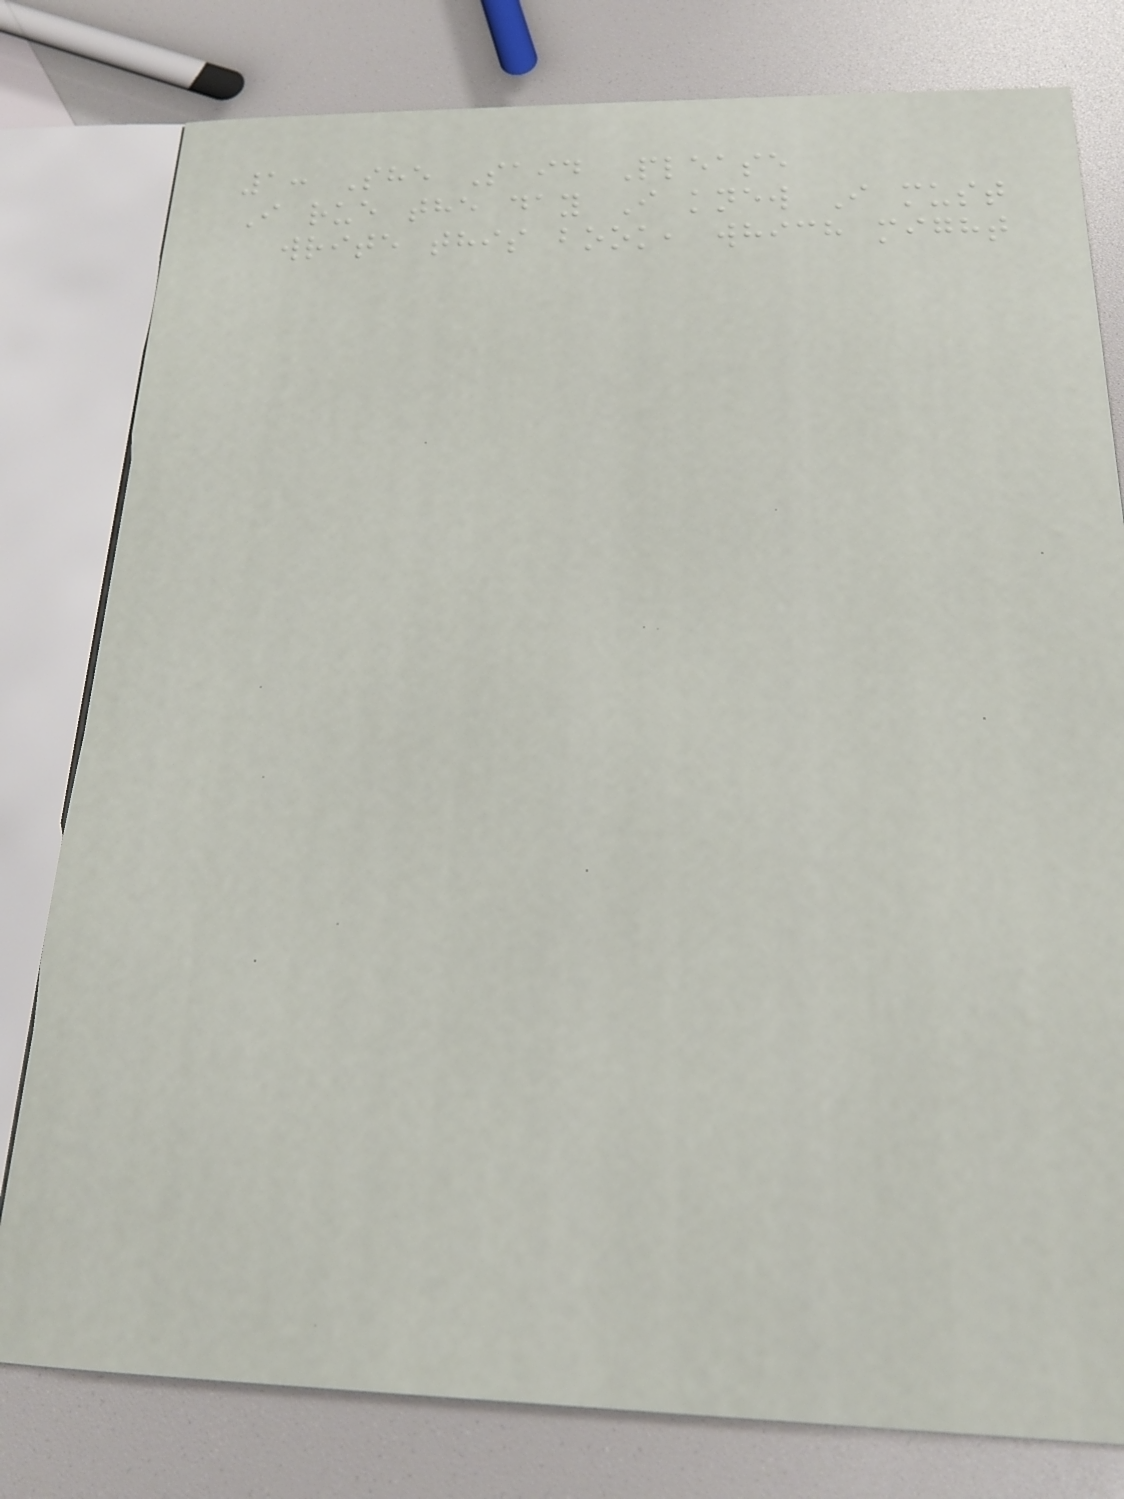1: She Said Please
I rue the day I knew I must
write this book, which might
